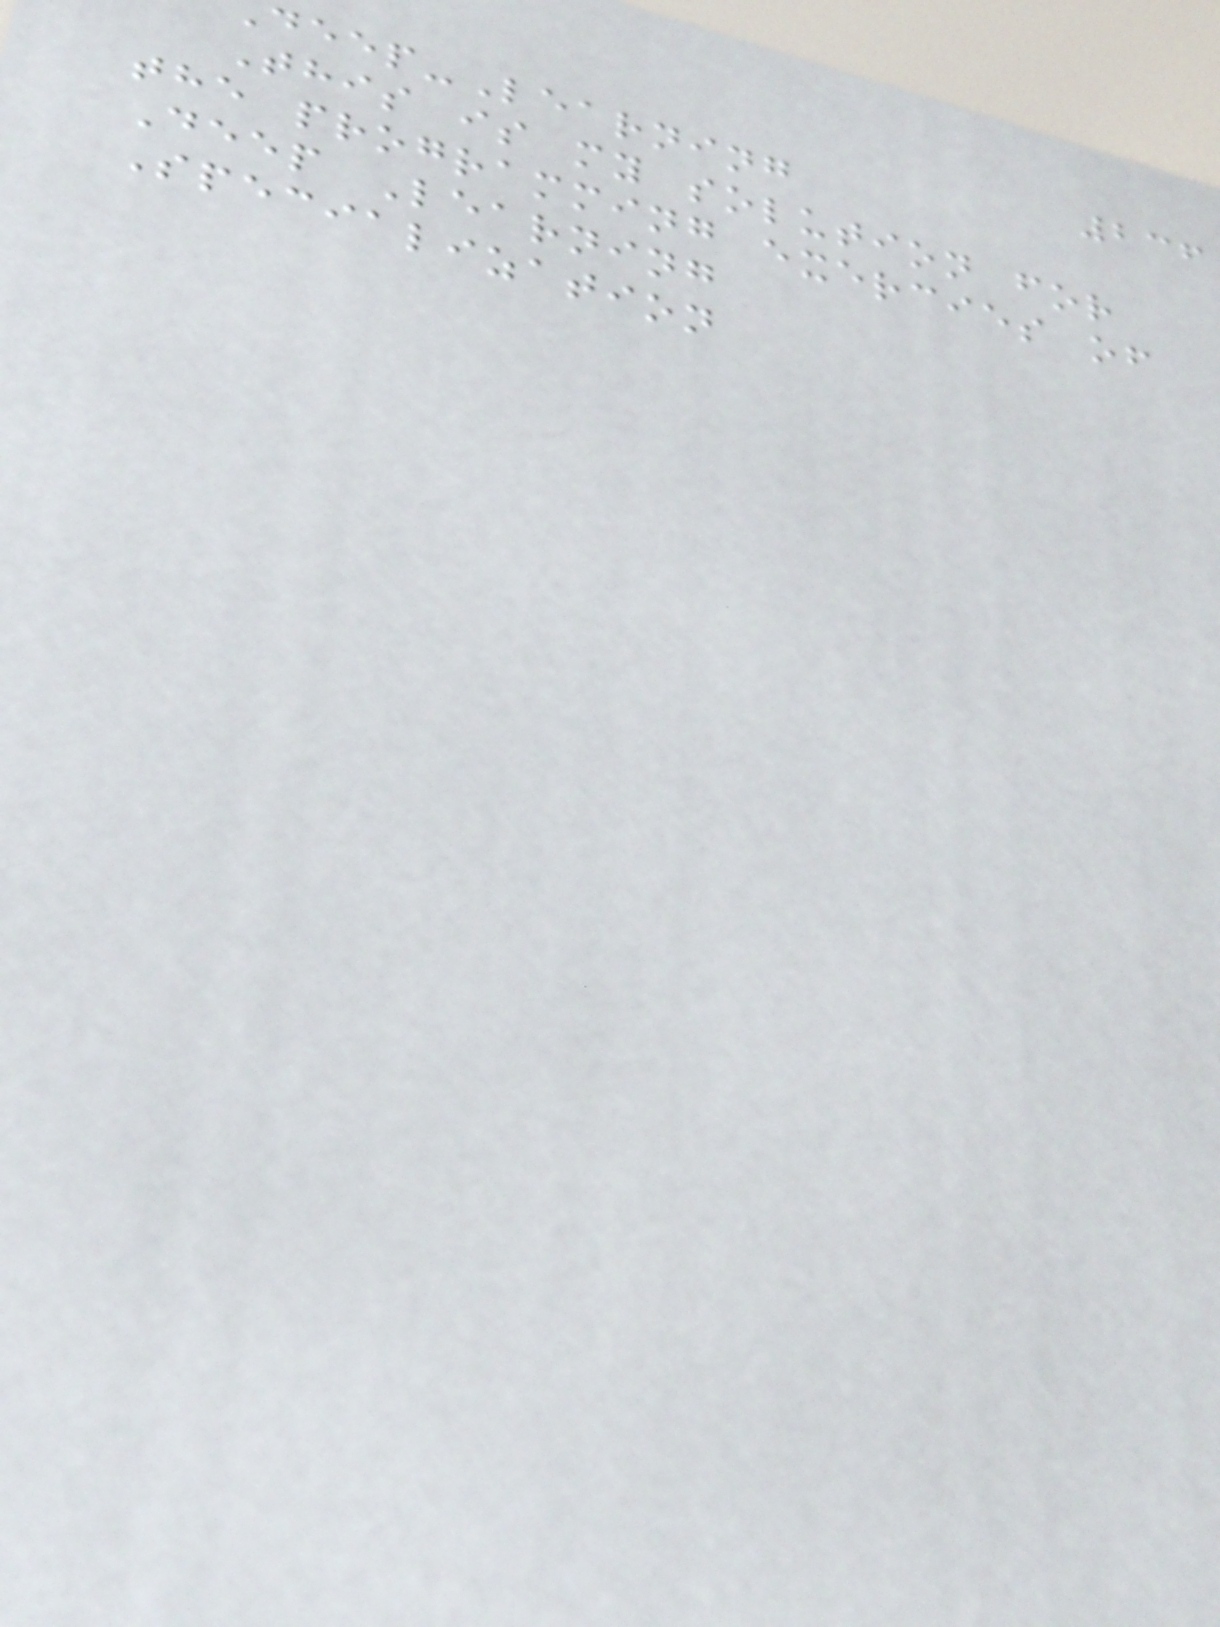236
eep-Learning
This is my solution for
the programming exercies of
Deep Learning
Specialization
